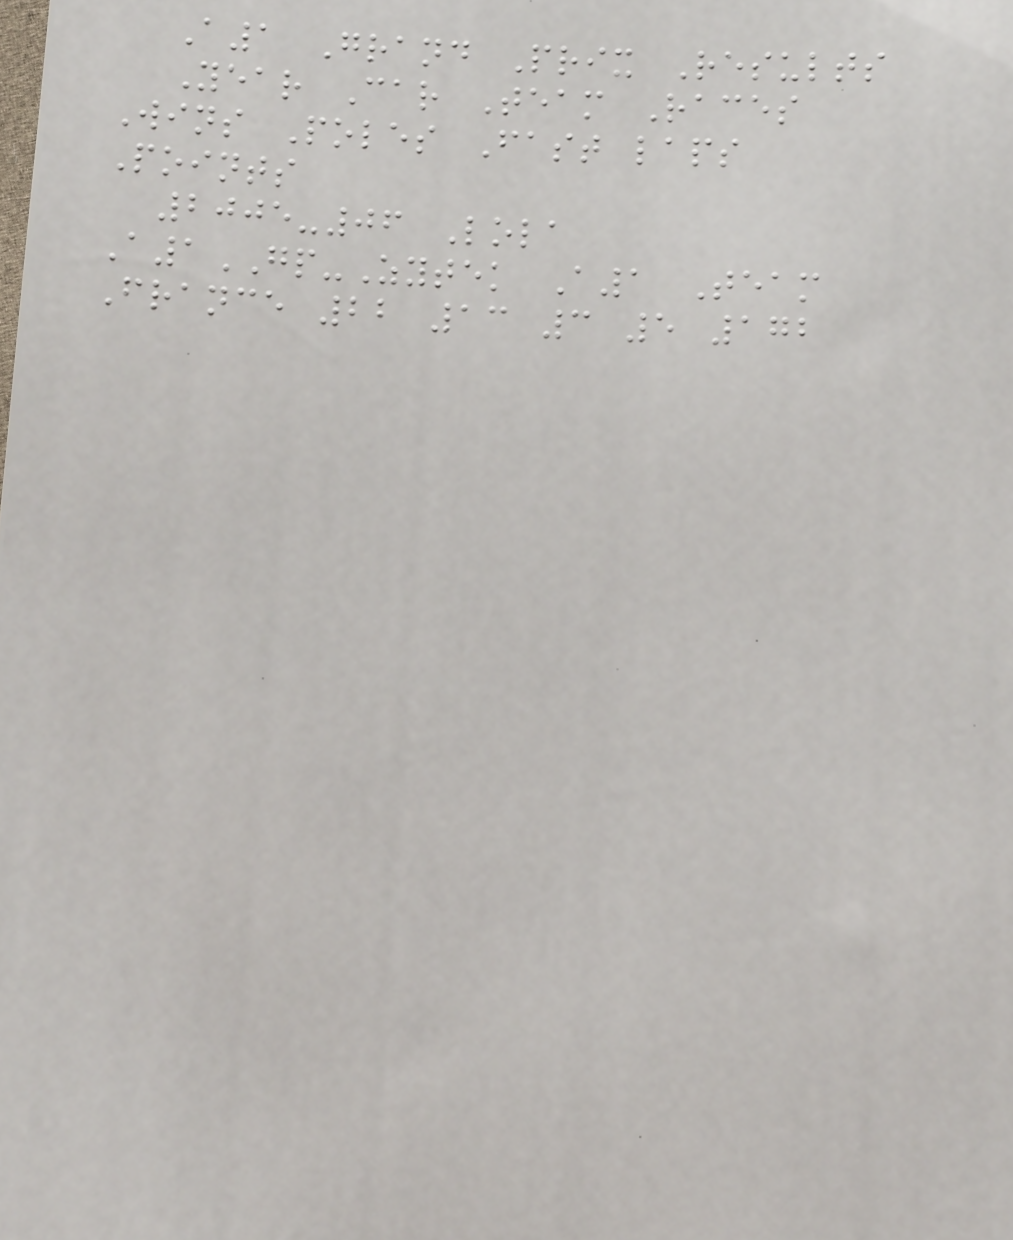A1 Grand Prix Results
Year Car Team Races
Wins Poles Fast laps
Points
2005-06 Lola
A1GP-Zytek A1 Team
France 22 13 3 5 172
